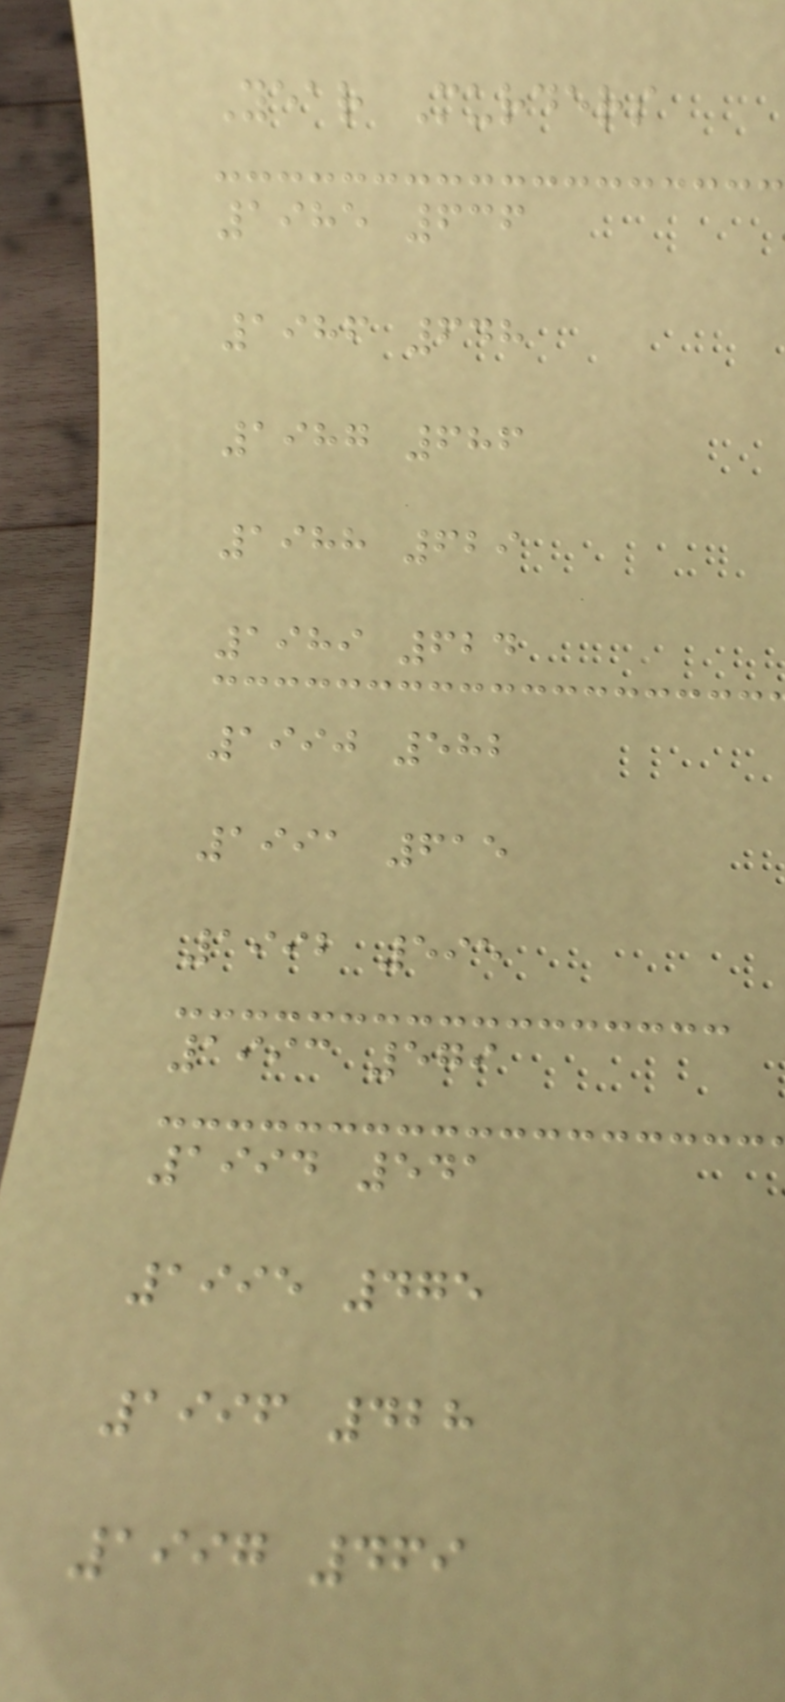Year Murders
1985 636
1986 648
1987 686
1988 629
1989 624
1990 582
1991 615
1992 595
1993 579
1994 541
1995 475
1996 428
1997 469
